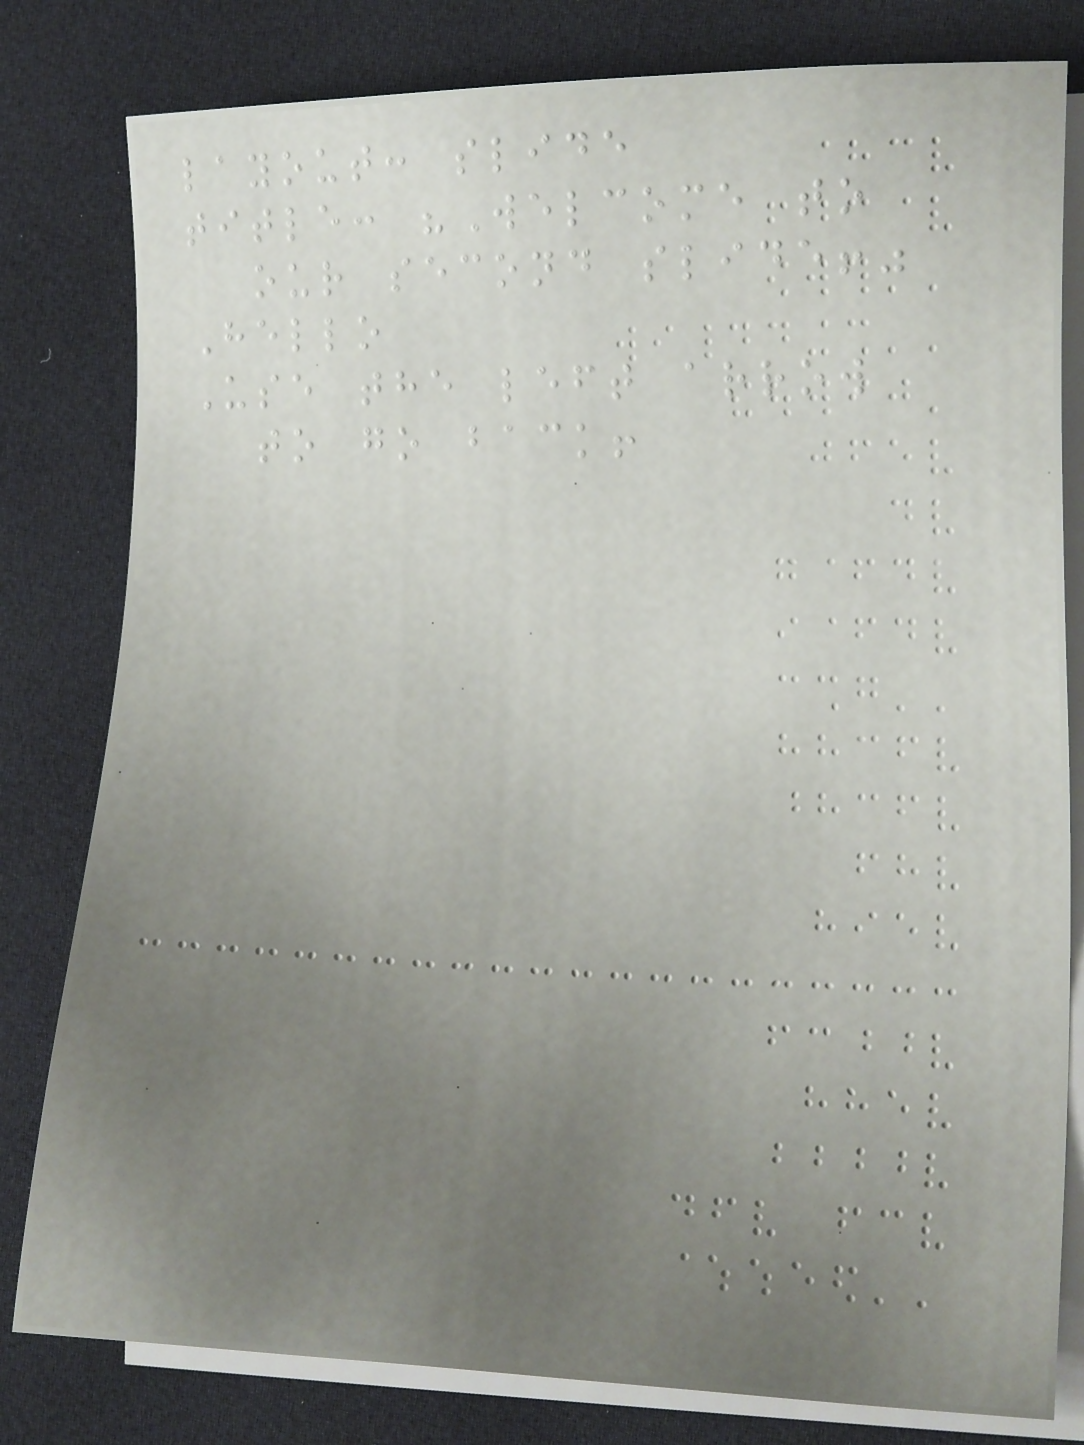layout: slide
title: "Welcome to
our second slide!"
Hello
Use the left arrow
to go back!
